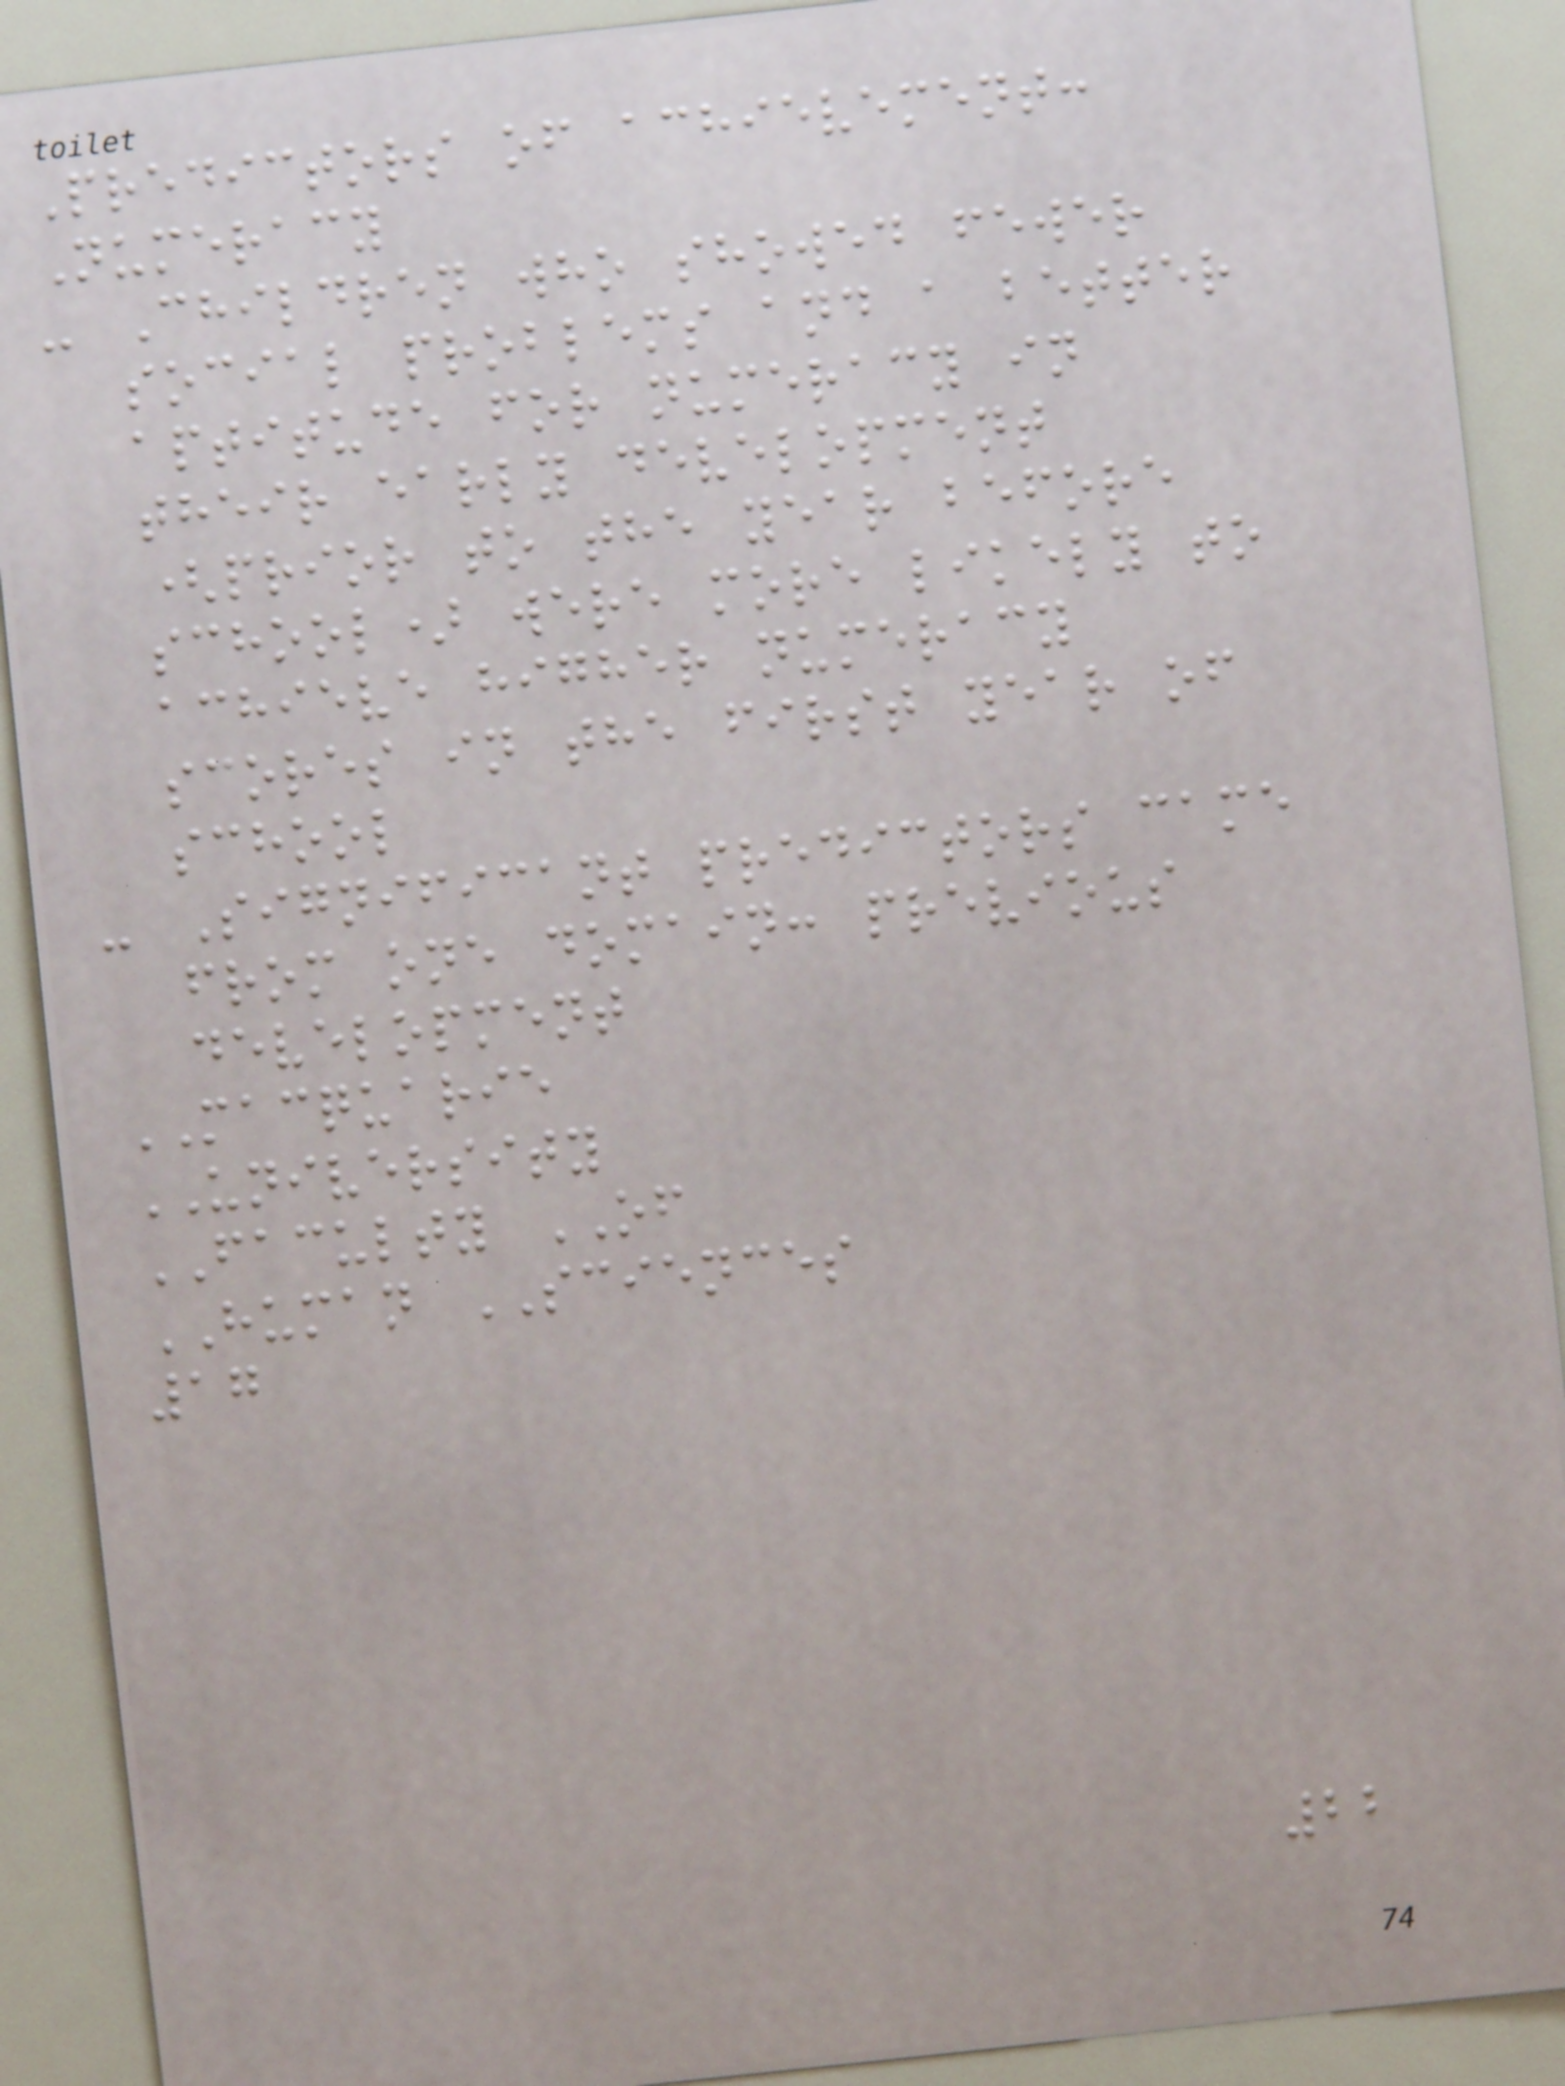Predictors of achievement:
Numeracy
- Children who showed fewer
social problems and a better
aptitude for numeracy in
their early development
(prior to the year before
school) were more likely to
achieve higher numeracy
scores in the first year of
school
- Significant predictors came
from one domain: previous
development
MACQUARIE
UNIVERSITY
FACULTY OF
HUMAN SCIENCES
17
22
